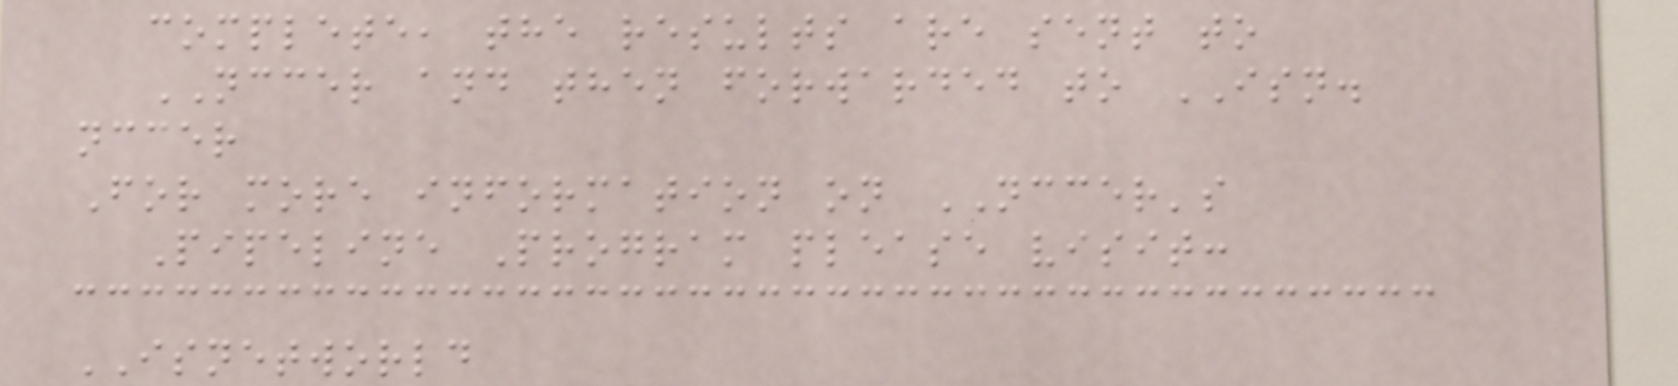complete, the results are sent to
NCCER and then forwarded to ISN.
nccer
For more information on NCCER's
Pipeline Program please visit:
ISNETWORLD
